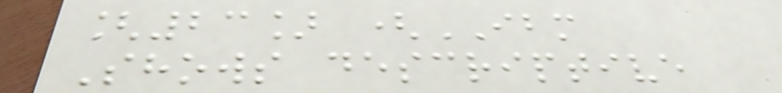[23] (IBM
Shows descriptive
